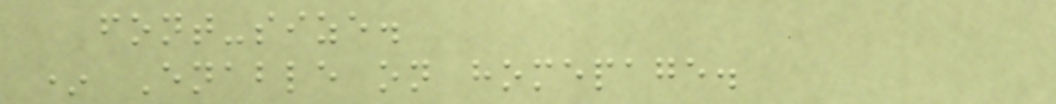font-size.
* Enable on homepage.
